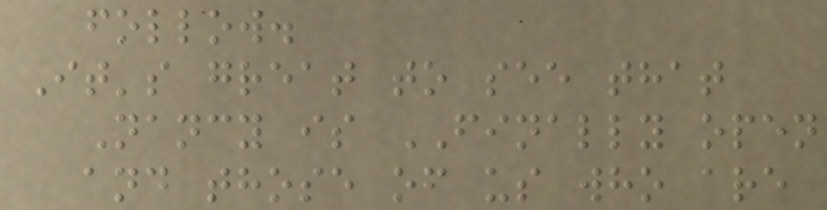follow.
It's great to see that
Nancy is FINALLY open
and those of us who are
